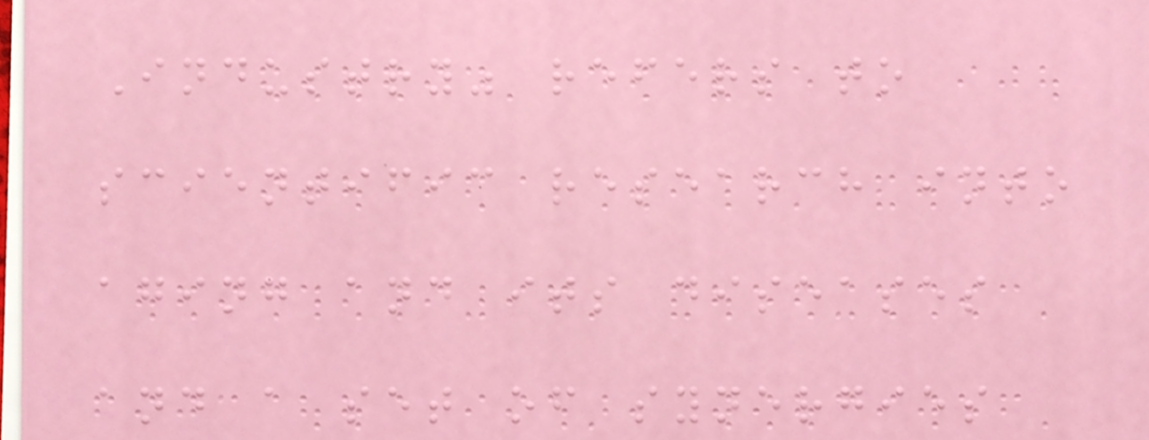Industry" refers to
scientific research into
aging and its diseases
and a set of synergies
